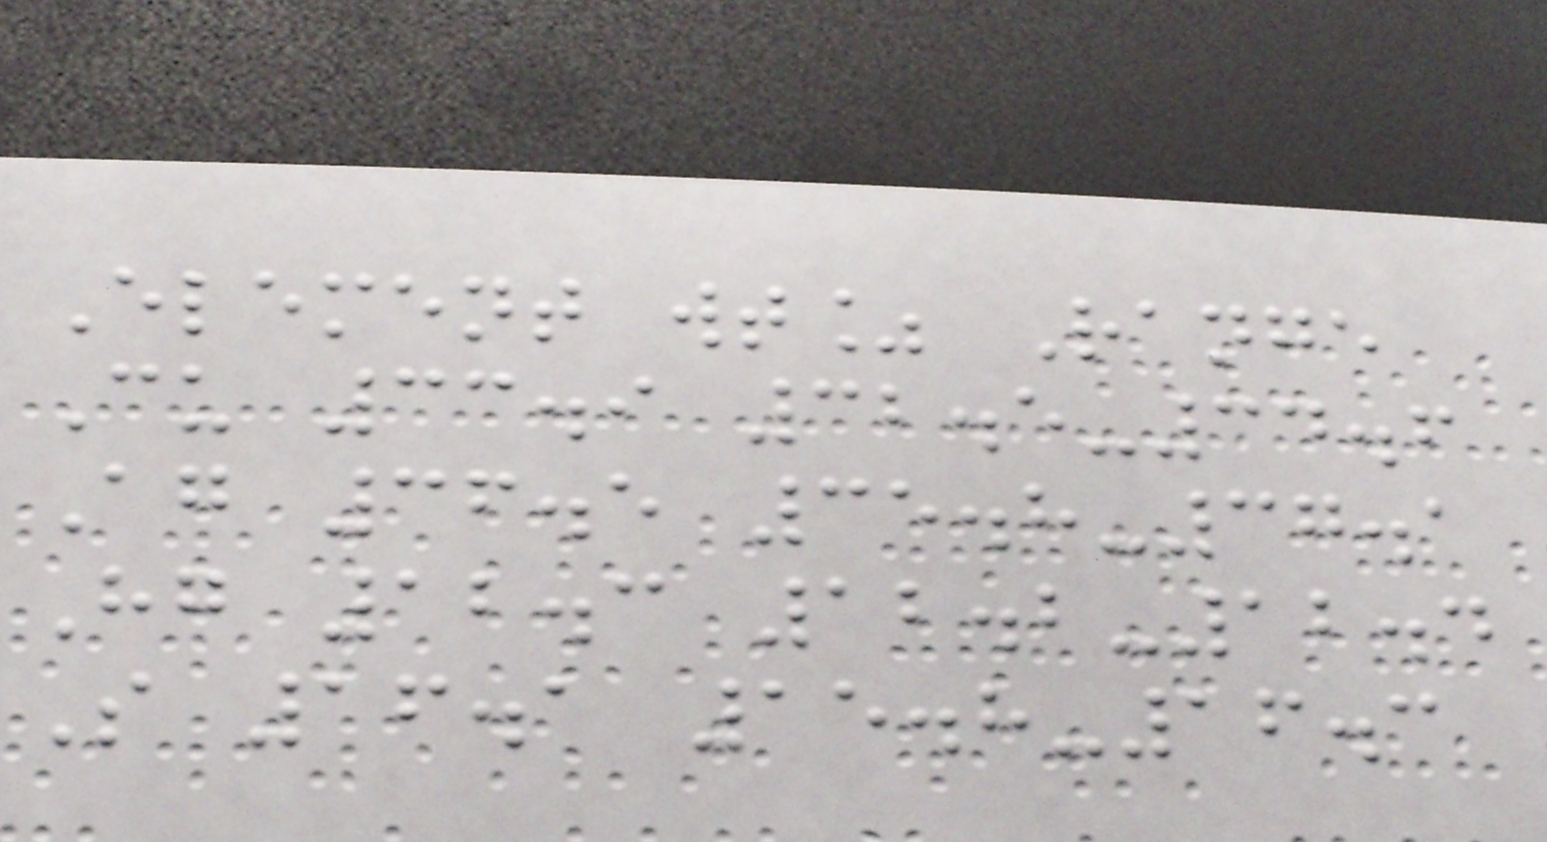Element wt% Range
Cu 33.9 32.5-34.6
Ag 36.5 35.8-37.1
Hg 12.3 12.2-12.4
S 16.1 15.8-16.3
